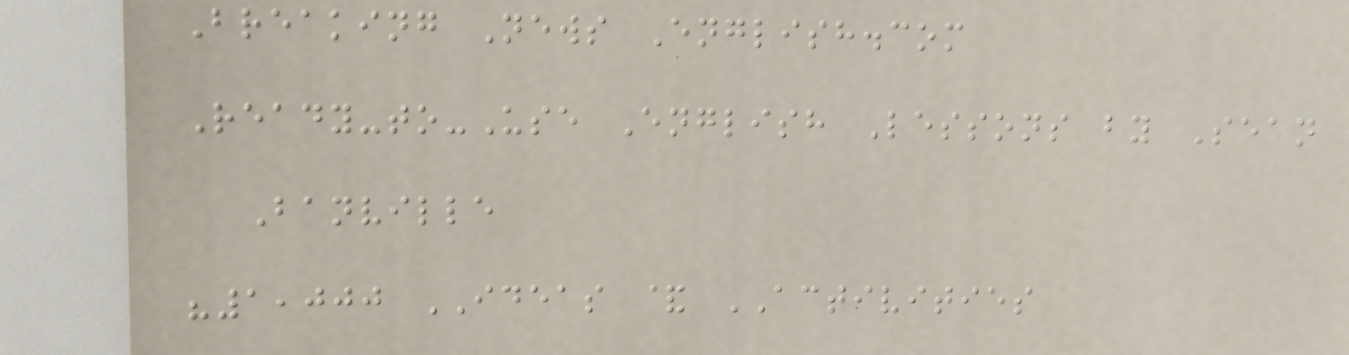Breaking News English.com
Ready-to-Use English Lessons by Sean
Banville
"1,000 IDEAS & ACTIVITIES
